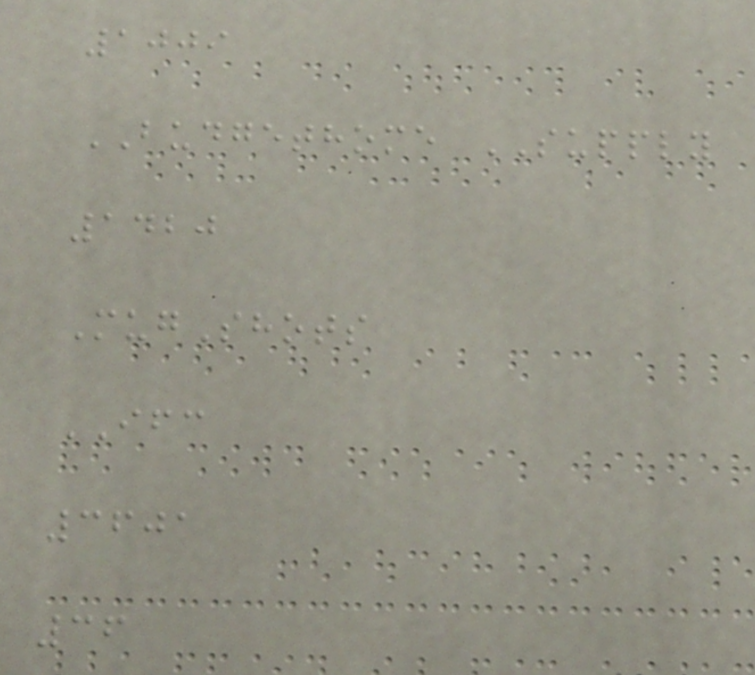1009
BUDGETHOME SUPPLY
1420
MugShots
IFC
3601
36
